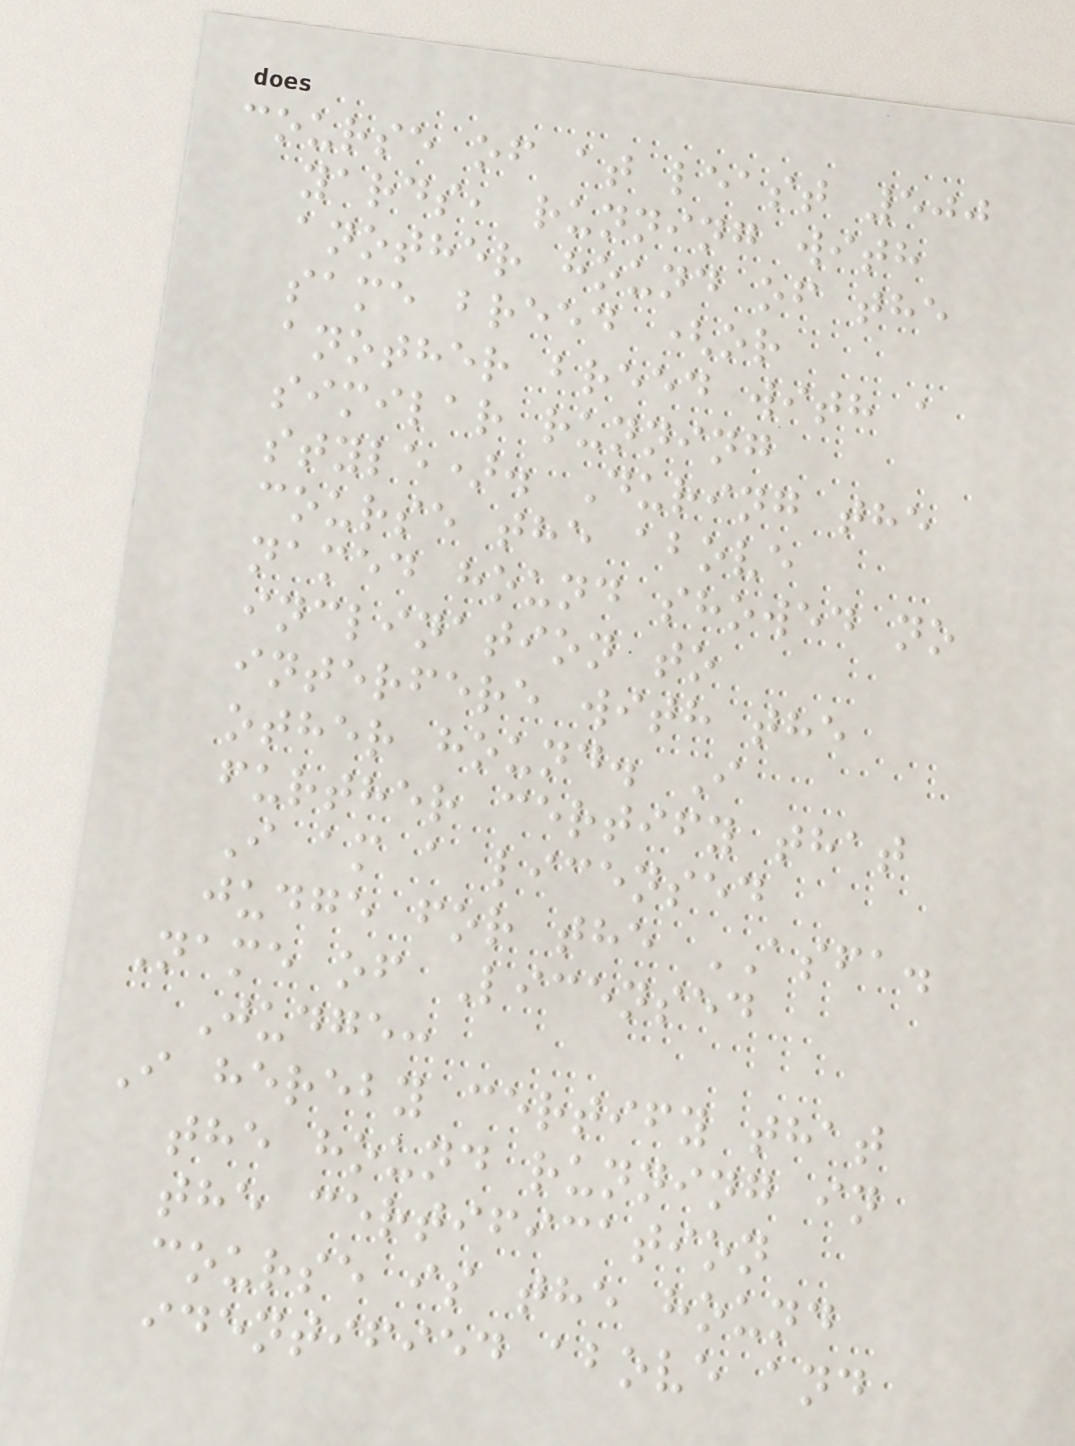course of at least 500
yards, running with
another hound of the
same breed (or
another breed with a
similar running
style). During the
course the above
named hound showed no
inclination to
interfere with the
other hound. I
further certify that
I am a licensed
judge for the ASFA.
Name of Licensed
Judge:
I hereby certify that
the hound running in
the certification
course is the hound
identified above and
